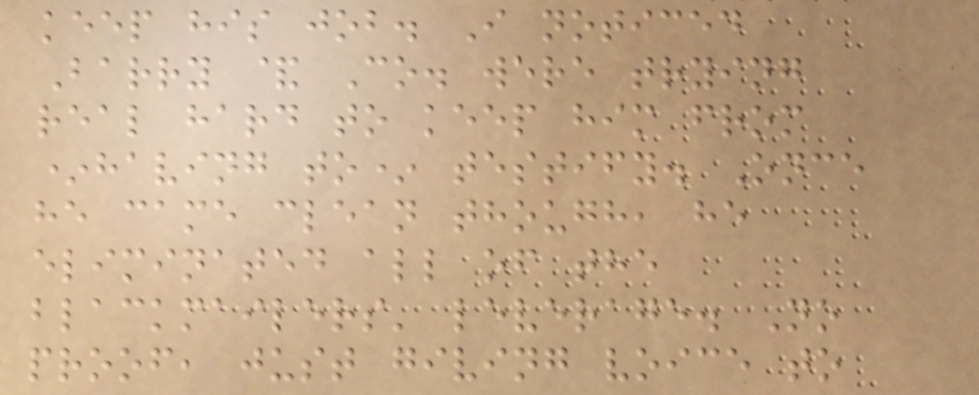keep his job. I noticed
Barry & Co. were trying
real hard to keep him from
*having to* testify. Once
he came clean though, he
eliminated all of the
blackmailers' leverage. No
proof, just giving voice to
